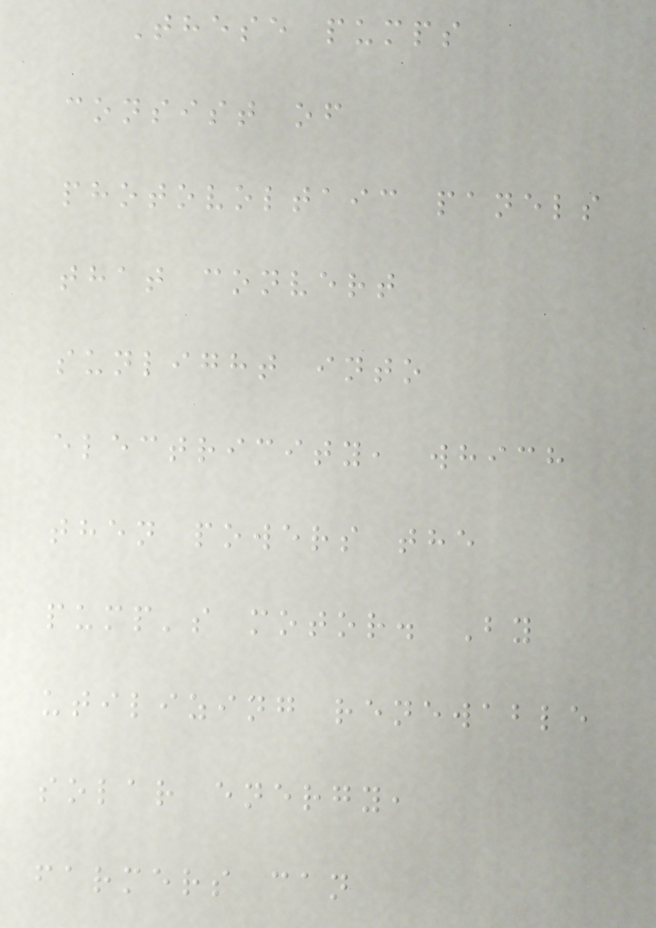These pumps
consist of
photovoltaic panels
that convert
sunlight into
electricity, which
then powers the
pump's motor. By
utilizing renewable
solar energy,
farmers can
